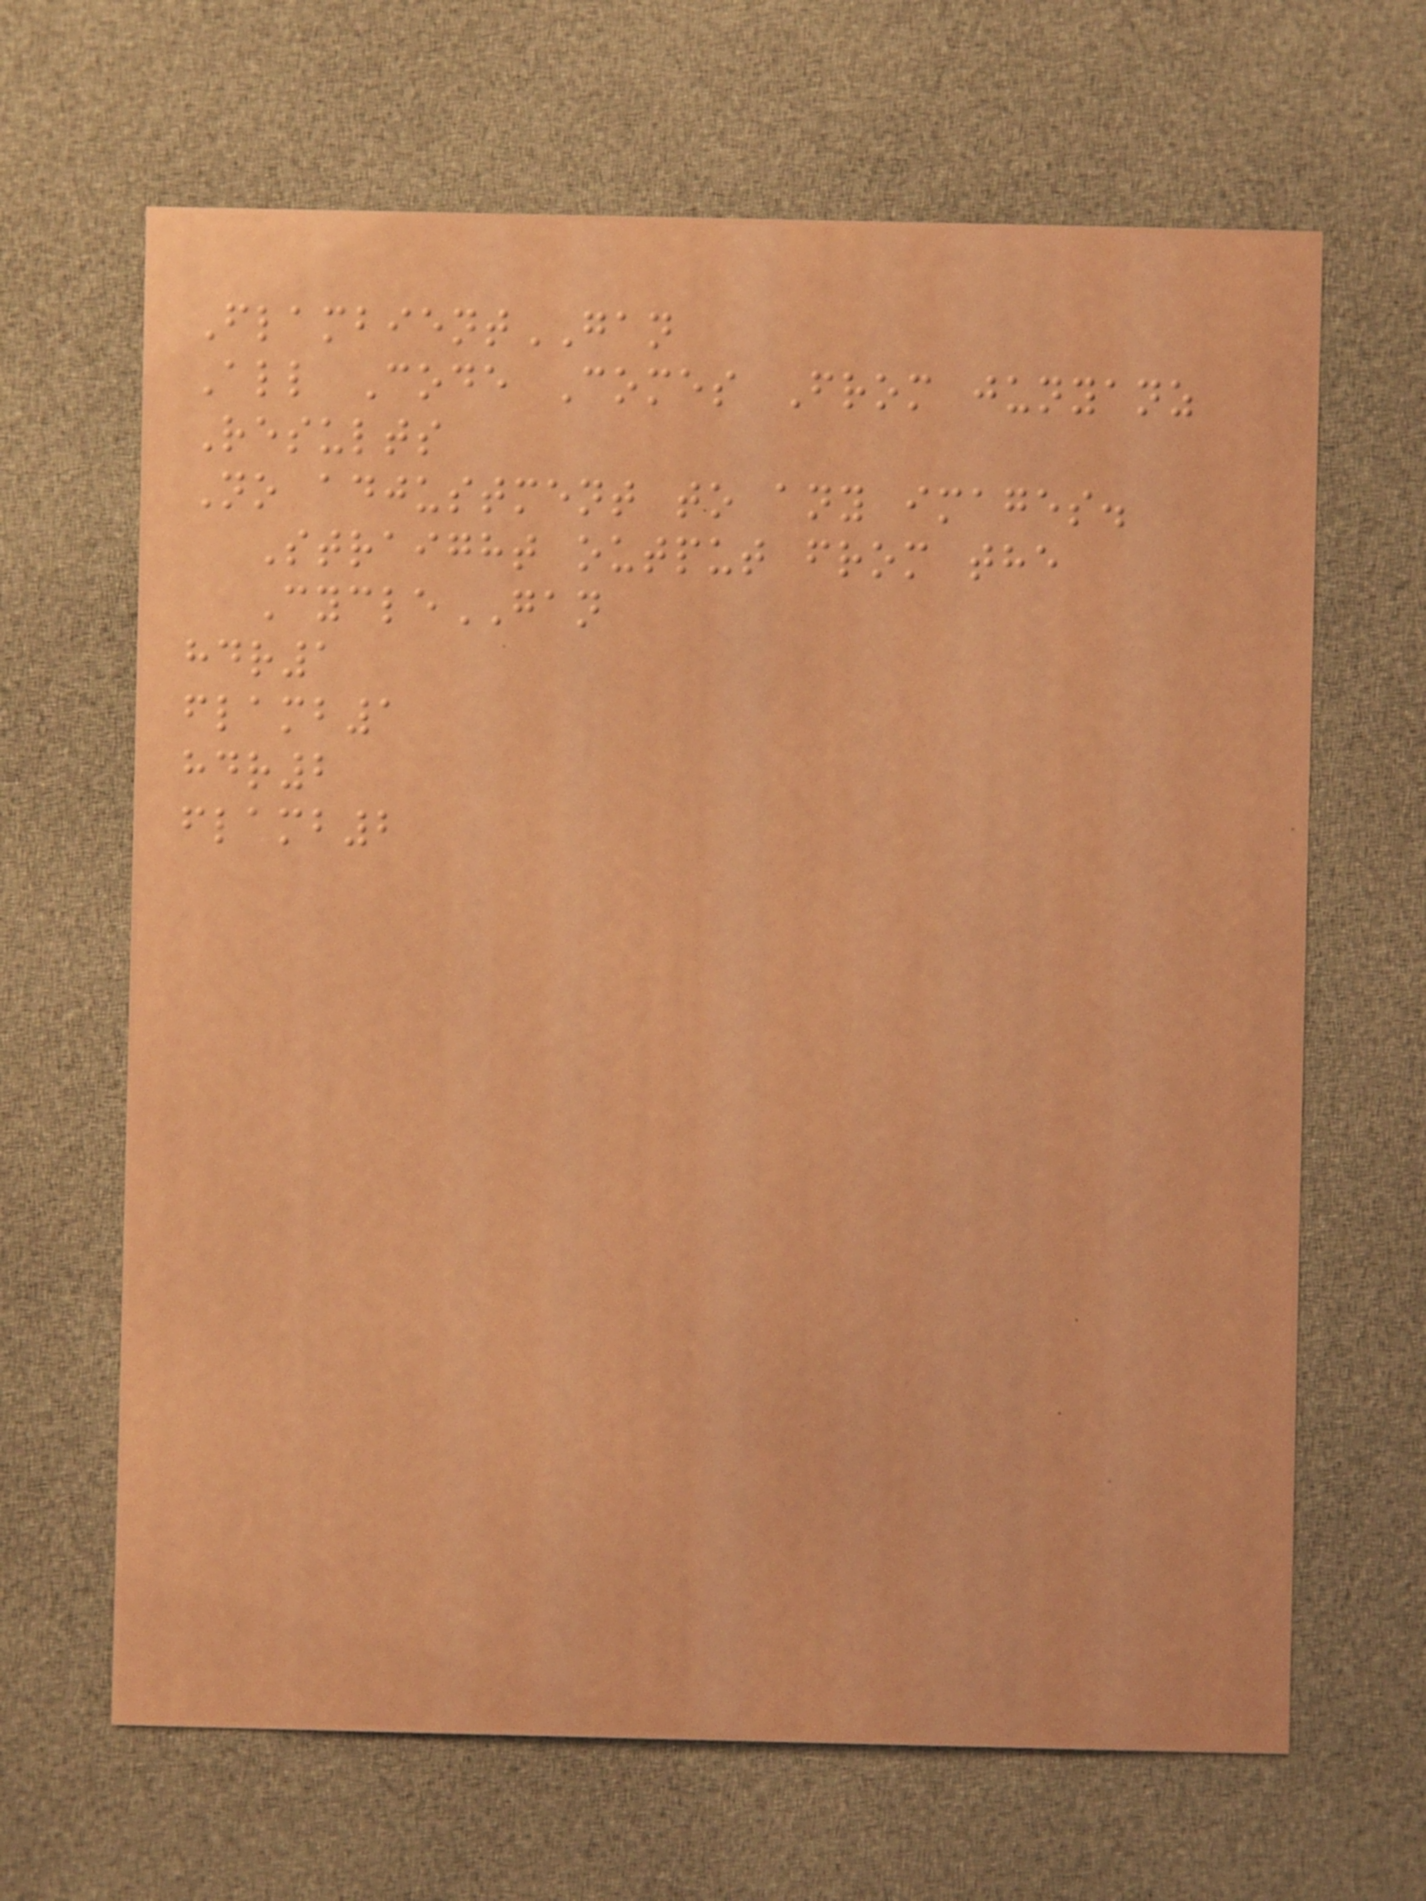FlambientGAN
All Code Comes From junyanz
Results
No adjustment to any images.
Straight output from the
CycleGAN
hdr1
flamb1
hdr2
flamb2
